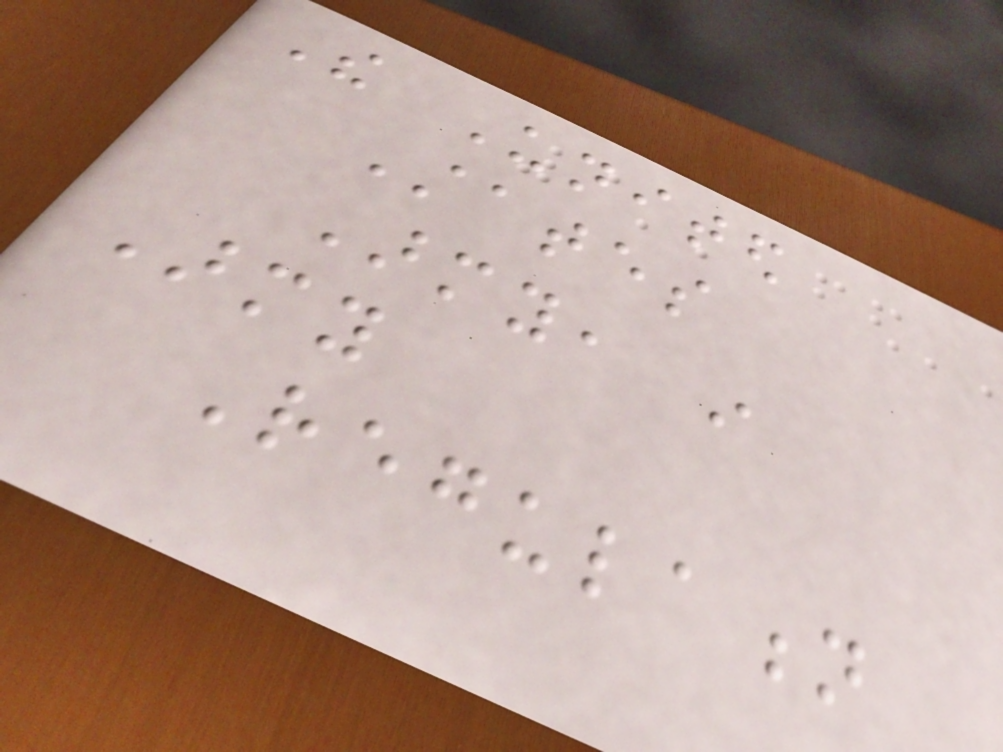The United
States
Army, in
Army
Regulation
